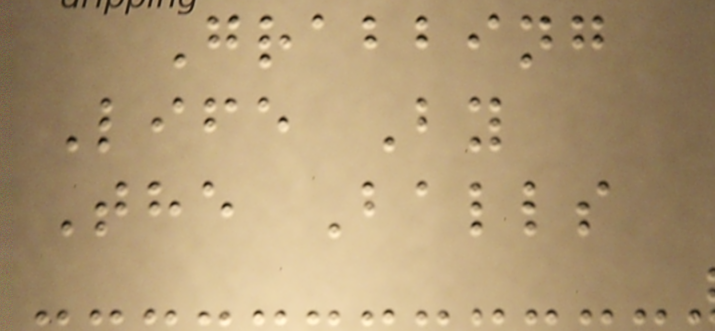Grabbing
Life By
The Balls
